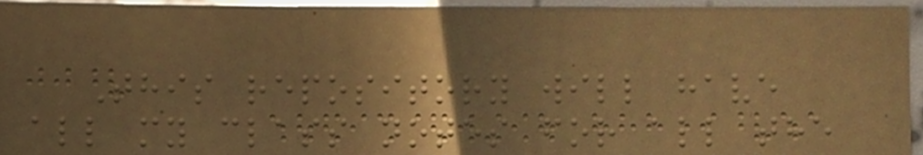This repository will have
all my class notes for all the
